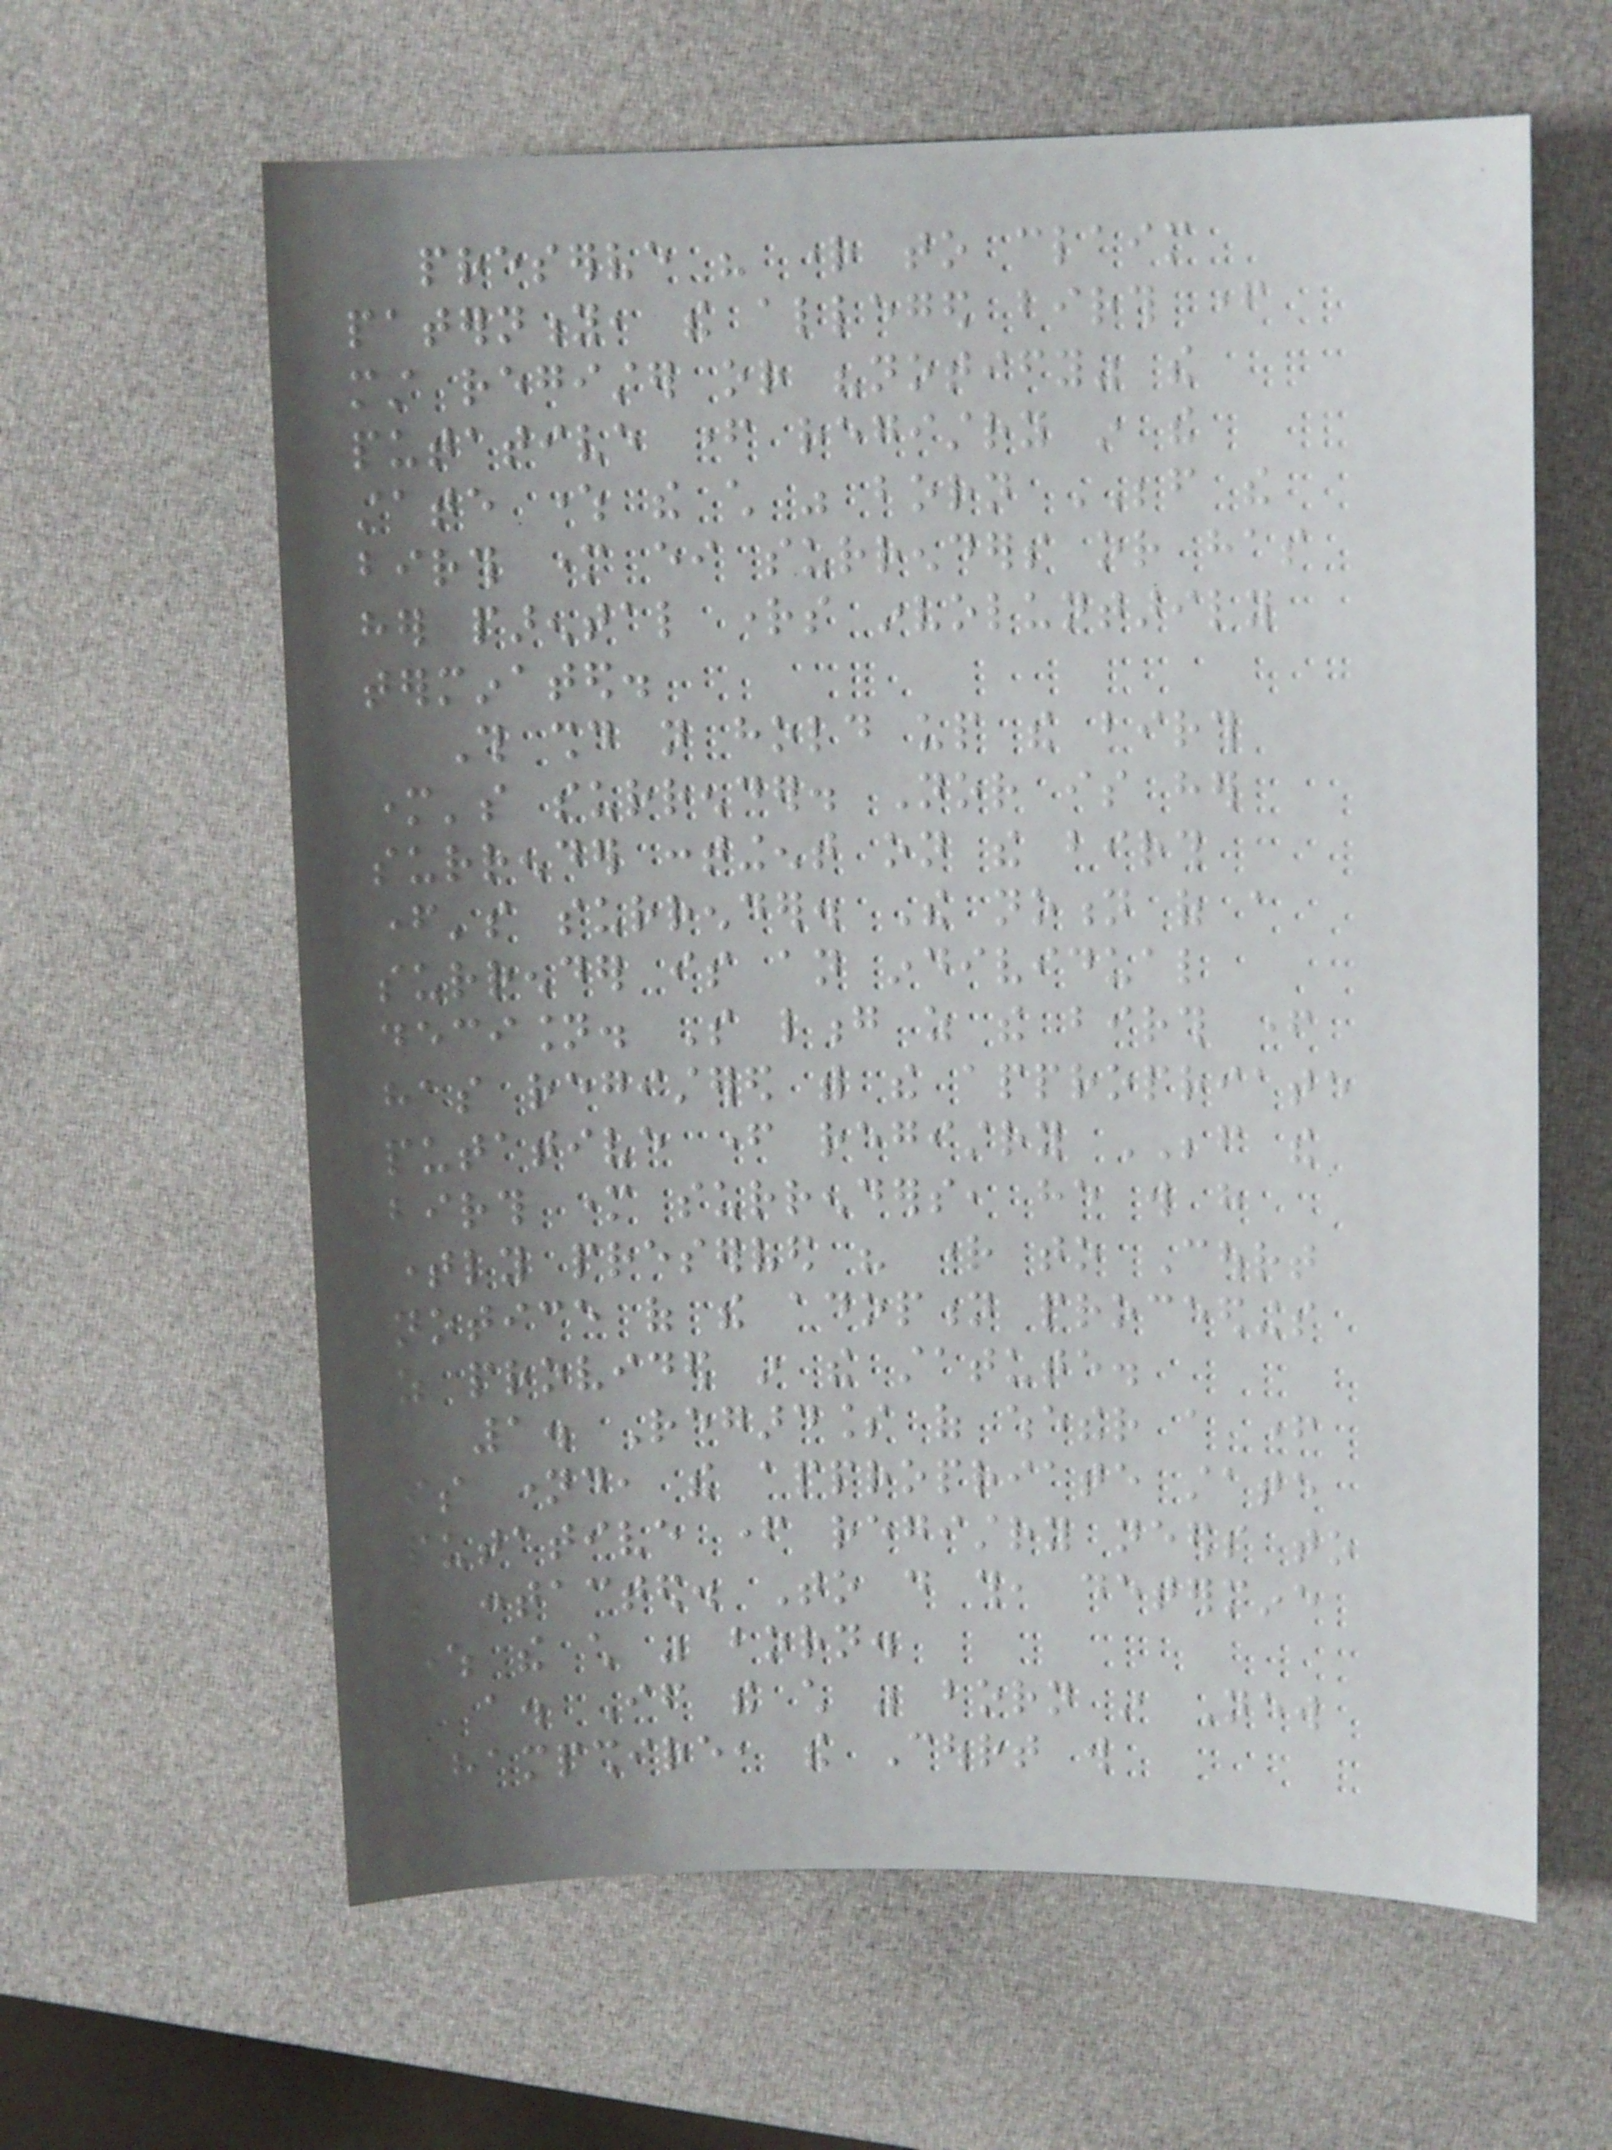preserve his right to claim
paternity, the alleged birth father
must register or "notify" the
putative father registry in the
state where the child was born BEFORE the
birth mother either surrenders or has
her parental rights involuntarily
terminated.
This should not hold up the birth
mother's surrender. Nor is her
surrender contingent on the birth
father's surrender. The notion of a
surrender is an individual
decision. So long as the birth father
has registered with the appropriate
putative father registry BEFORE the
birth mother surrenders, he will have
timely preserved his right to Court
notice of the adoption proceedings
as provided in the statute.
1. Regardless of whether a father
is named, the appropriate state
putative father registry needs to
be contacted. To do this, determine
where the child was born.
a. If the child was born in New
Hampshire, the Court will
